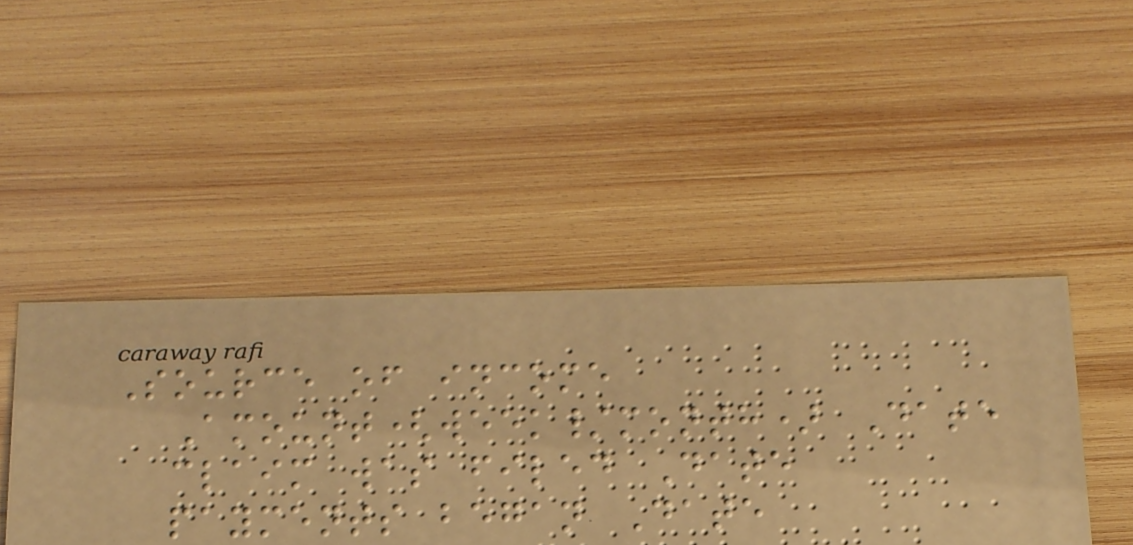Source of income
Amount(week/month) Date
claim was filed Date
payments began Date
